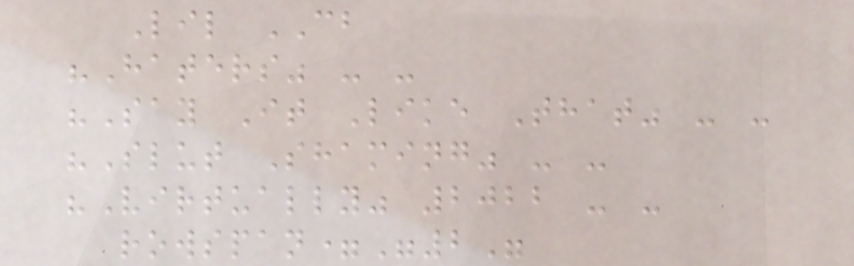Lil CB
"Haters" - -
"Say It Like That" - -
"Slut Shaming" - -
"Virtually" 2022 - -
rowspan="2"
